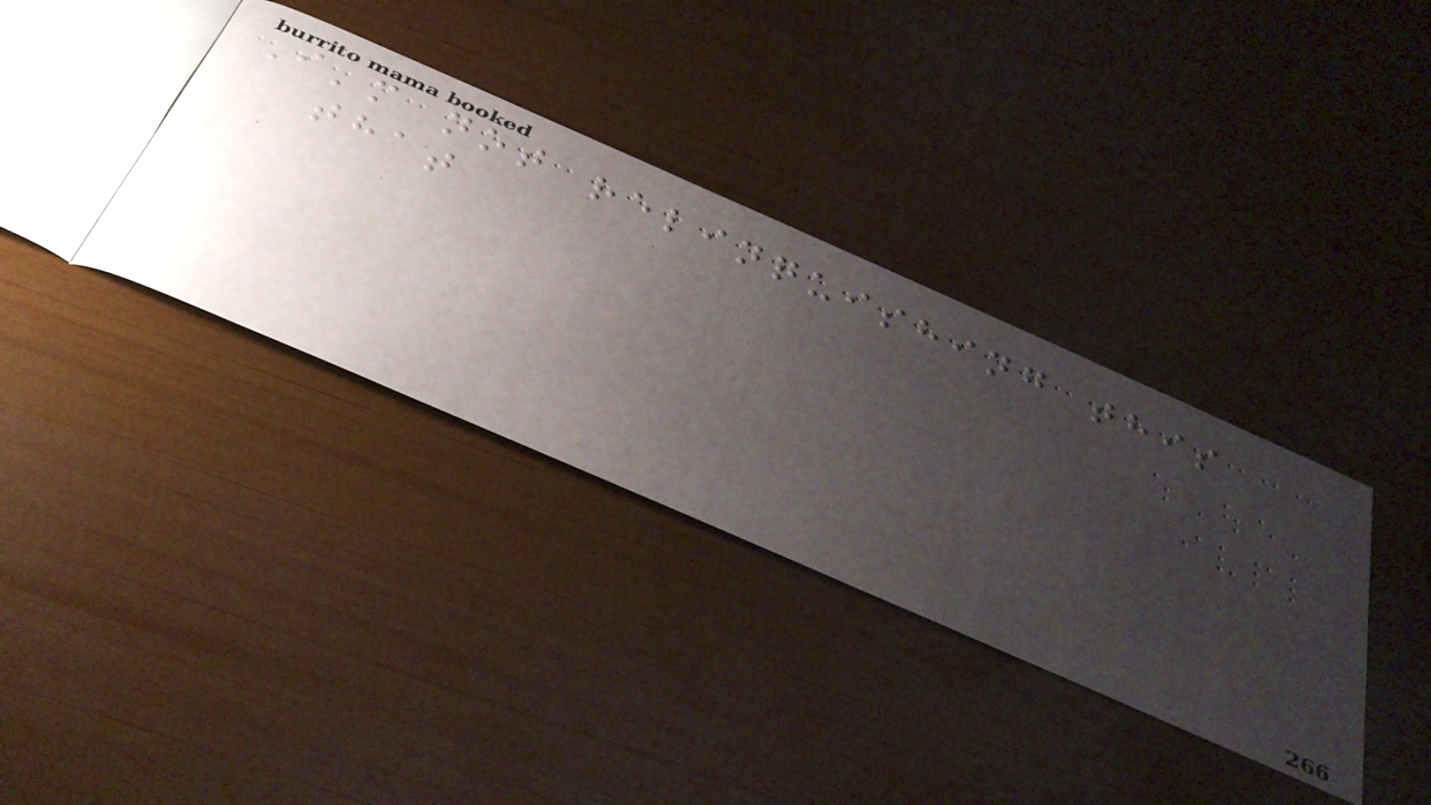I'm not relinquishing this
that
